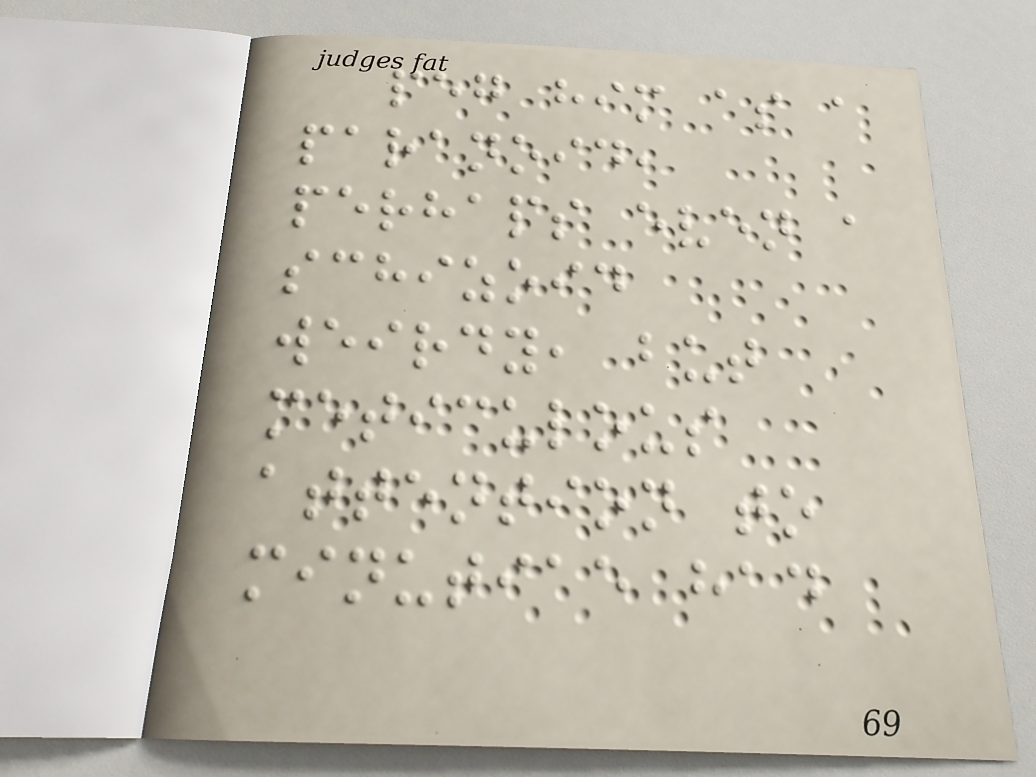peg him as a
paranoid,
perhaps even a
schizoid
weirdy, but
meticulous
attention to
minutiae had
